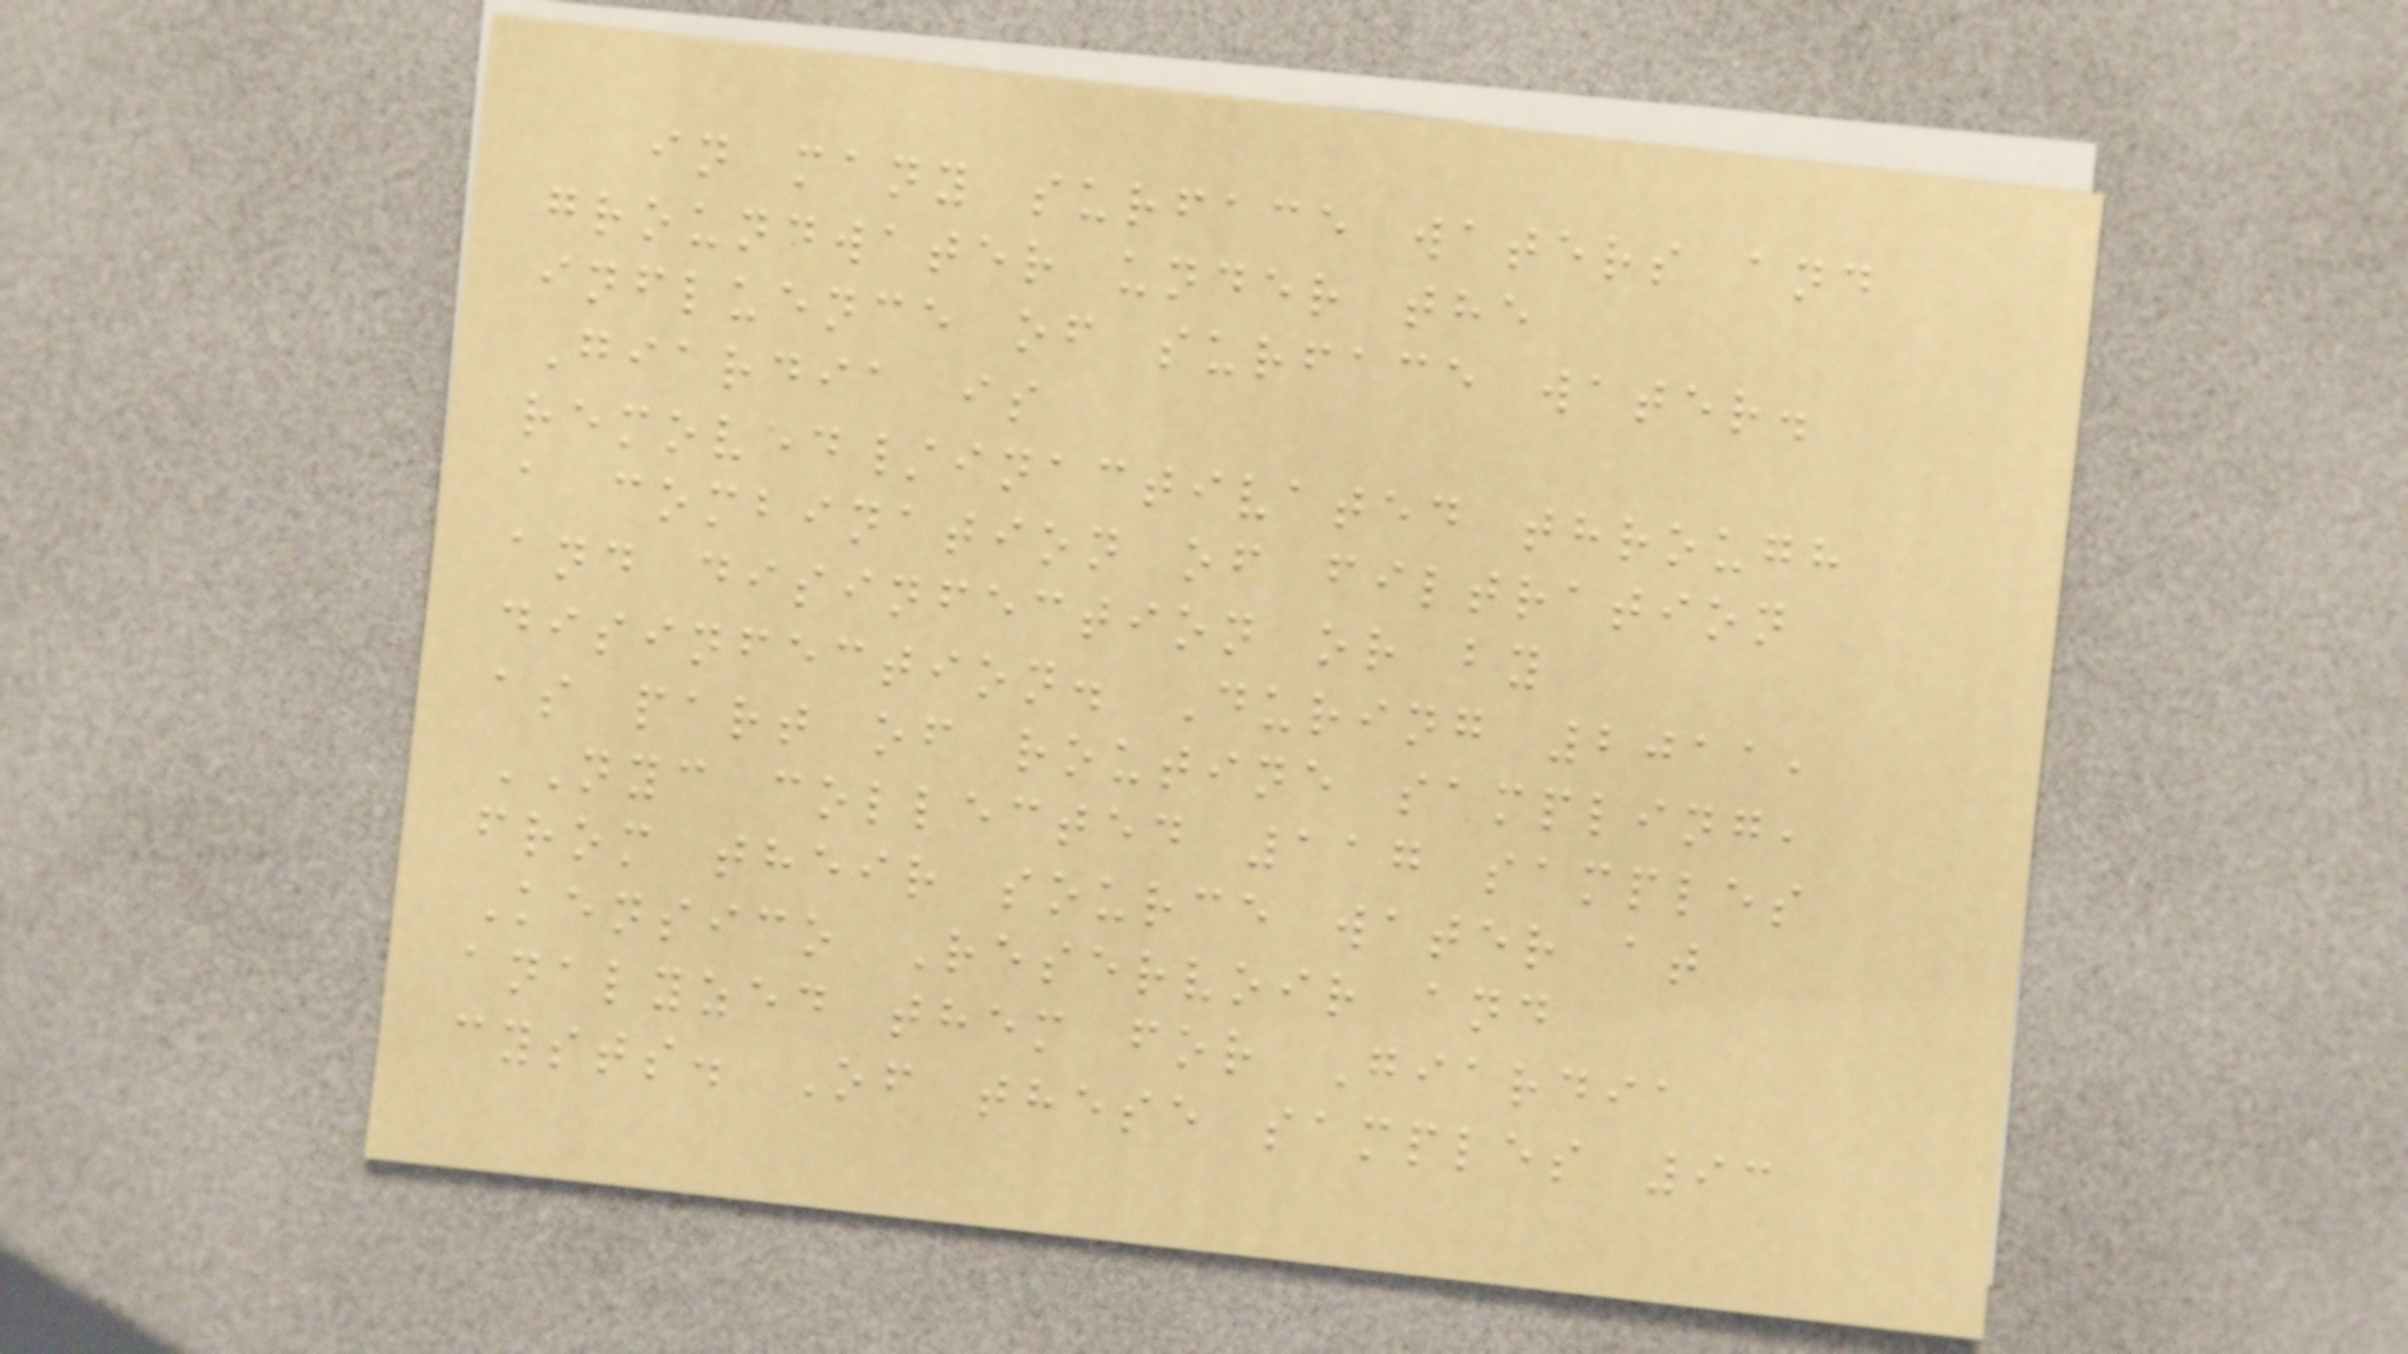in many surface waters and
groundwater under the
influence of surface water.
Giardia is
removed/inactivated through
a combination of filtration
and disinfection or by
disinfection. During 2011,
as part of routine sampling,
NYC collected 117 samples
from their source water at
Kensico Reservoir and
analyzed them for Giardia
cysts. Of these samples 93
